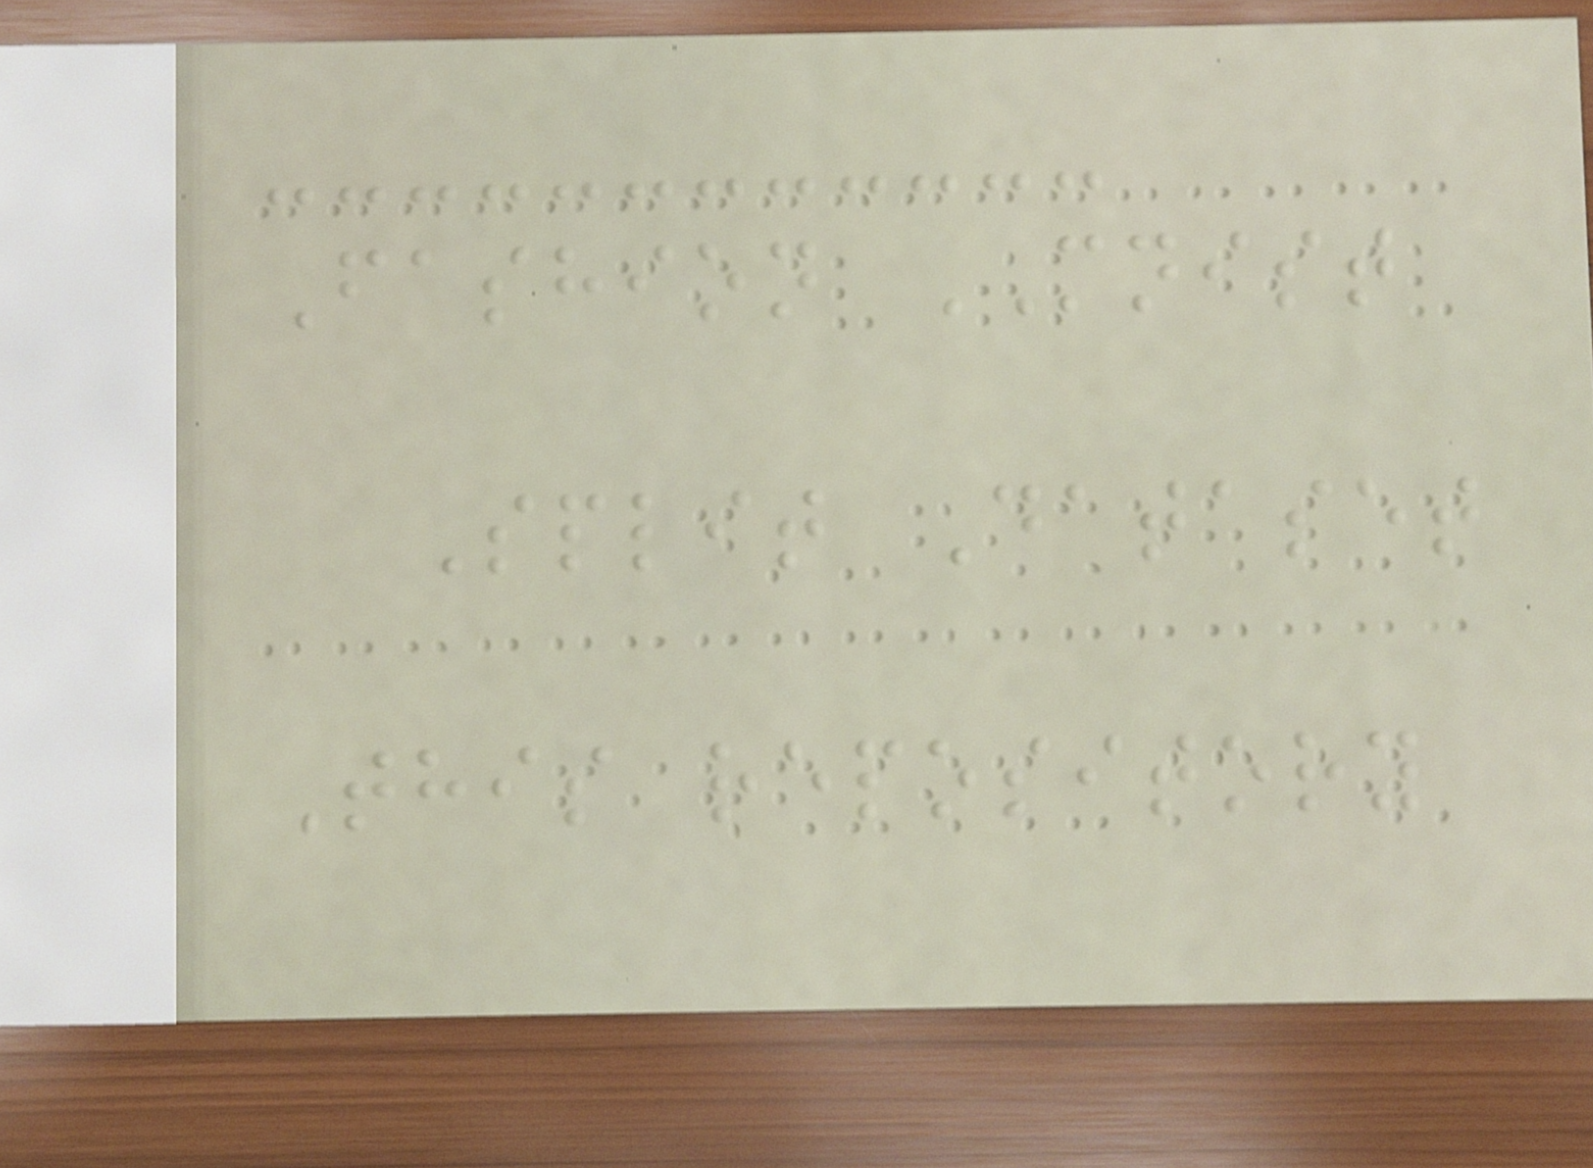Fashion MNIST
Split Dataset
This repository
